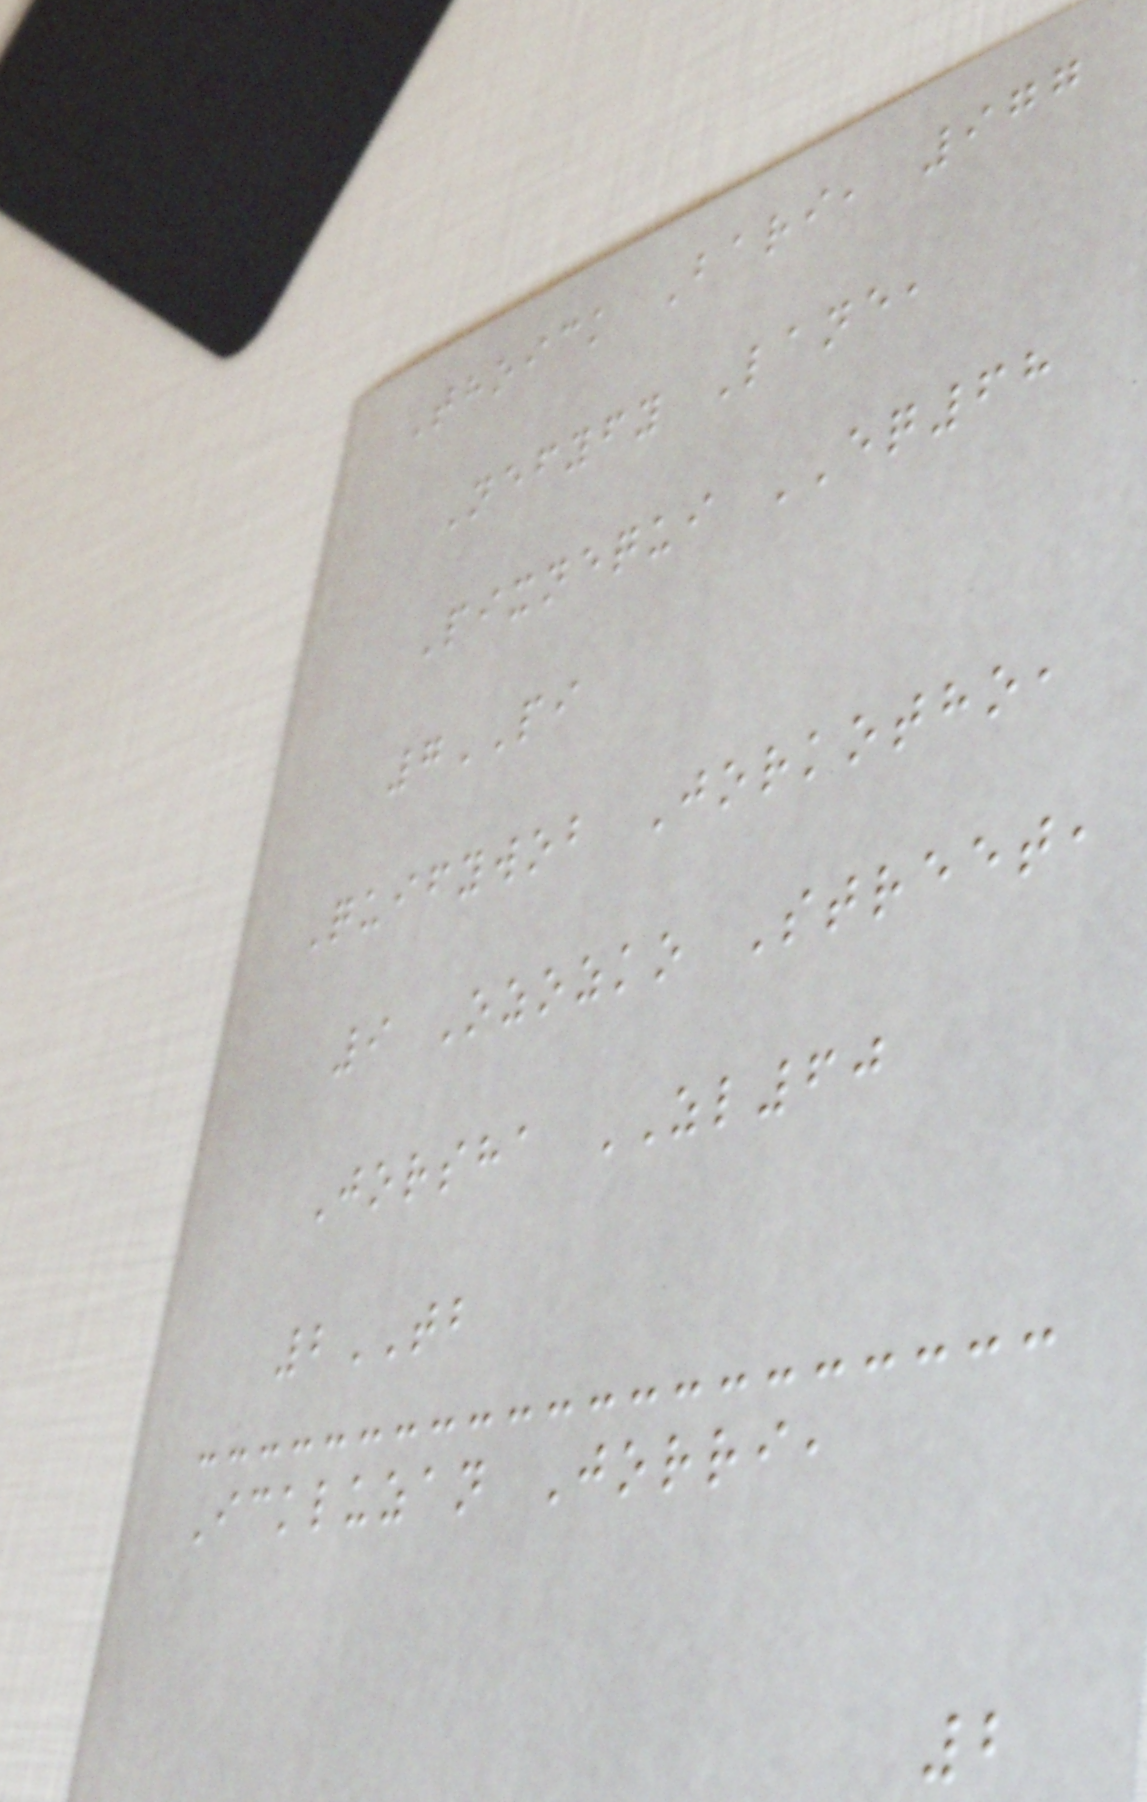Thoick Bari, 977
Nefyfy Lane,
Pixnequi EQ68
7PI
Quifywob Jorkotho,
9 Ozozko Street,
Jorsha ZL60
2TB
Ickluzan Jorri,
2
